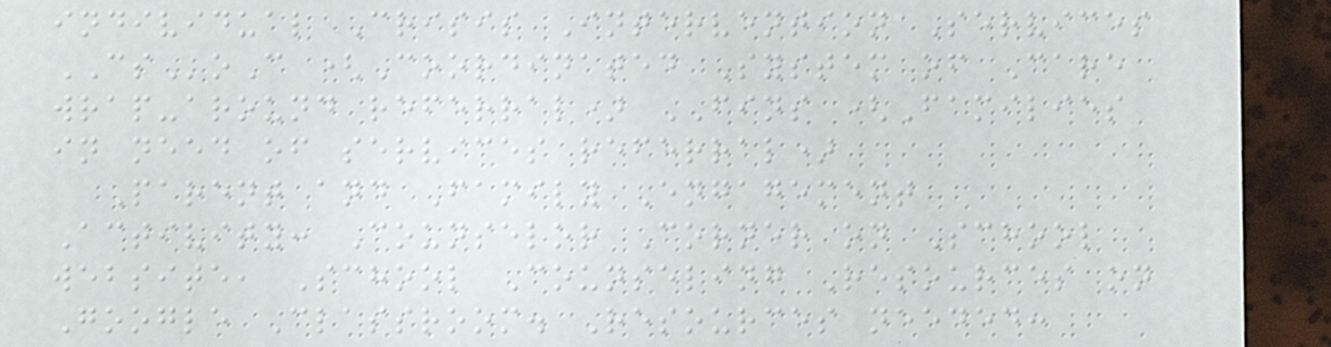individual Crisis Intervention Services
CSoC (Coordinated System of Care
wrap-around referral) FINS (Families
in need of services referral)
Parent and Family Engagement
Activity: Counselor Corner on School
website, School Counseling Resources on
Google Classroom. Resources needed:
